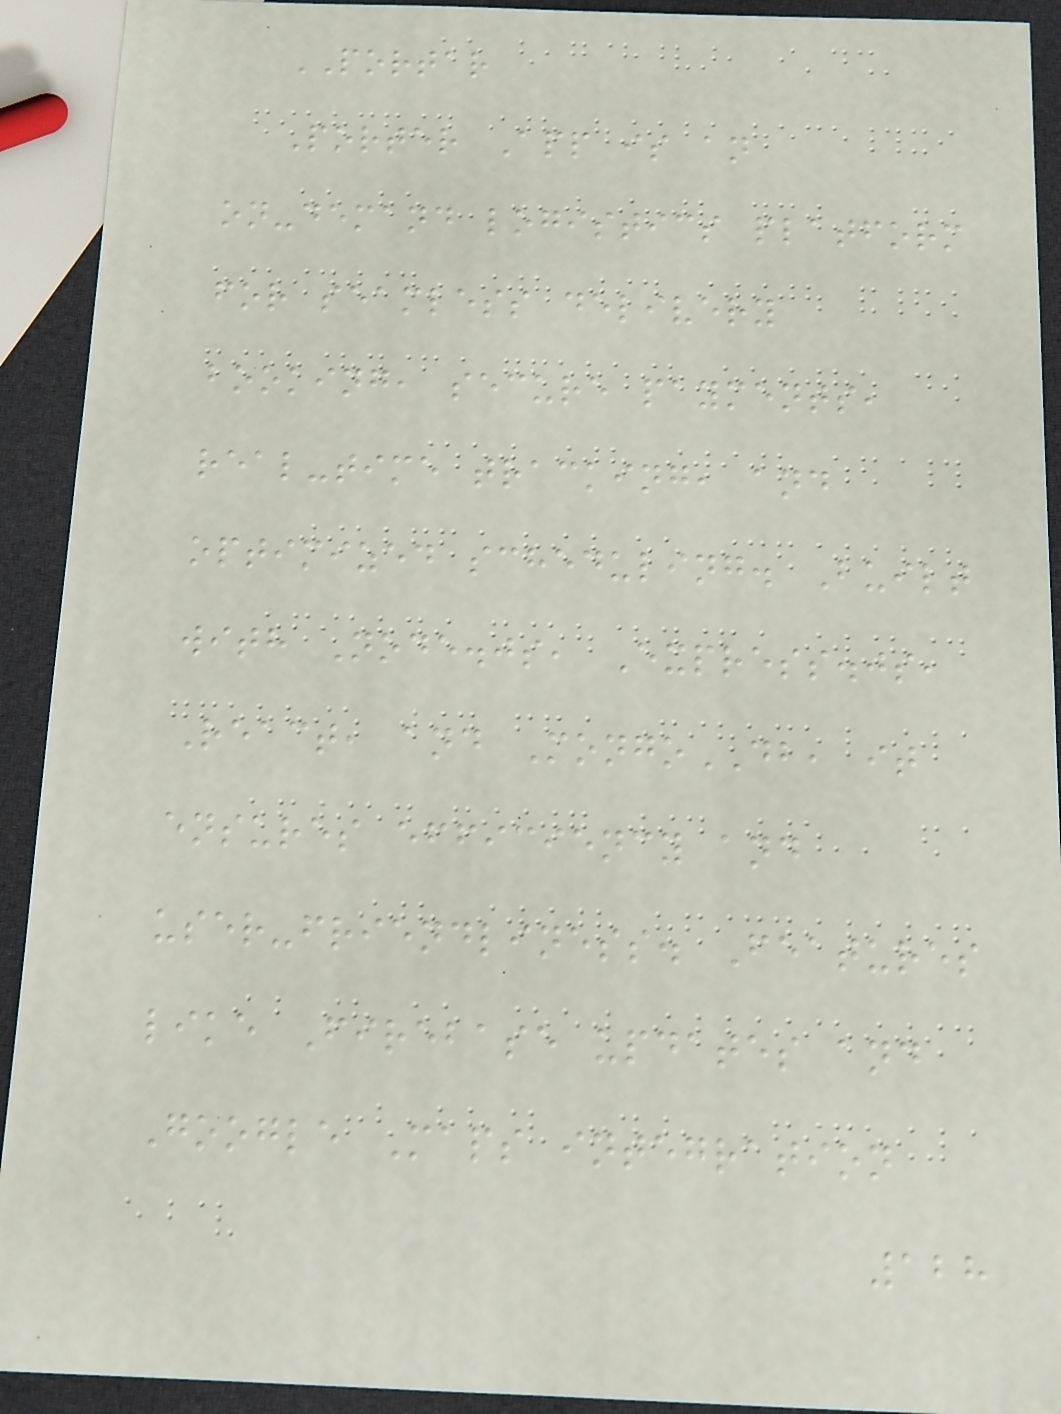PORTAR
Porter App is an
on-demand logistics platform
for seamless delivery
booking, secure payments,
real-time tracking, and
optimized scheduling. Built
with Node.js, Express.js,
React, and MongoDB, it
ensures efficiency and
user-friendliness. Features
like Firebase updates and
Google Maps integration
128
